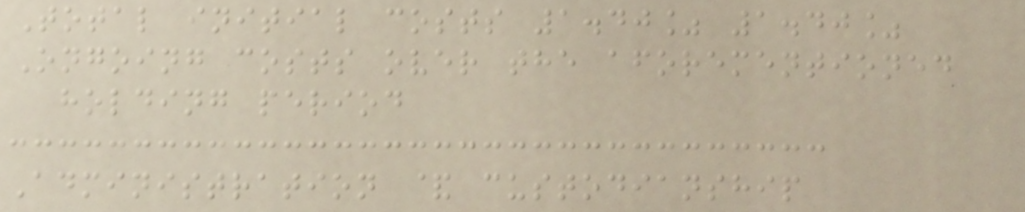Total initial costs 1.40% 1.40%
Ongoing costs over the aforementioned
holding period
Administration & custodianship
